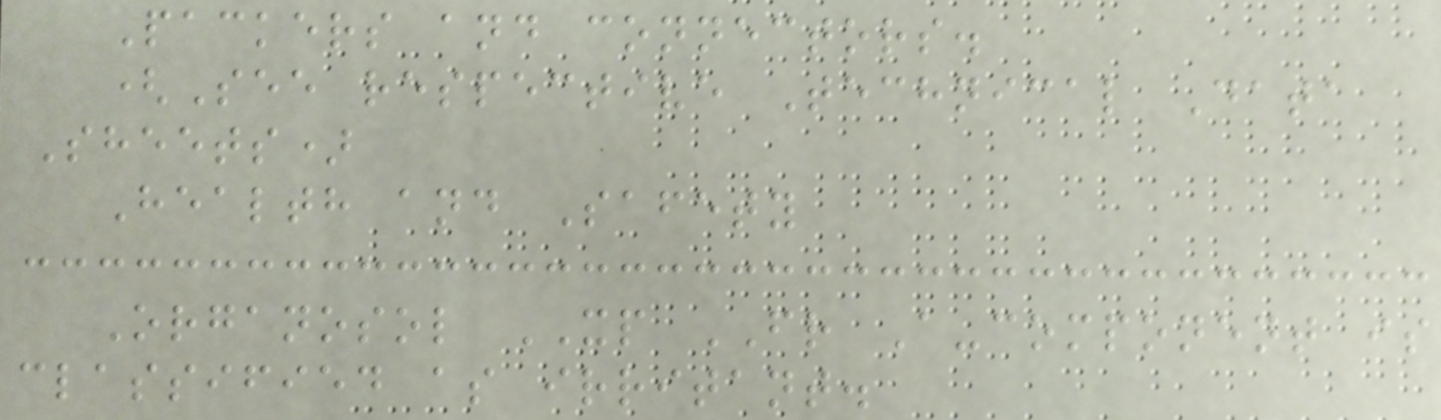Packers and connectors.
(See respective Technical Data
Sheets)
Health and Safety
Organosol XP FR A-component is
classified as irritant.
